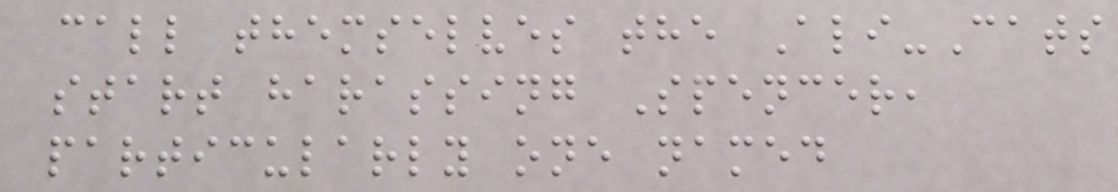call themselves the Ali-Cats
start harassing Spencer,
particularly one named
